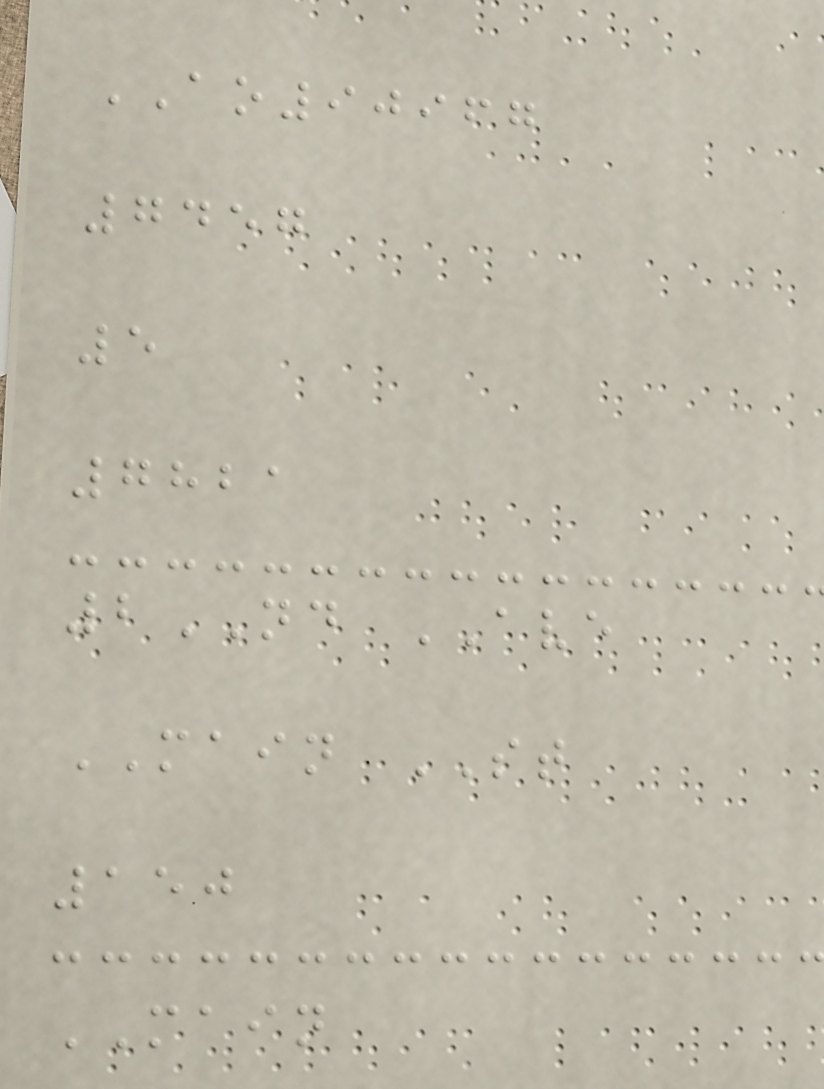AO90967
7457
5
7821
2ND AVE
MAIN ST
150
MAIN
